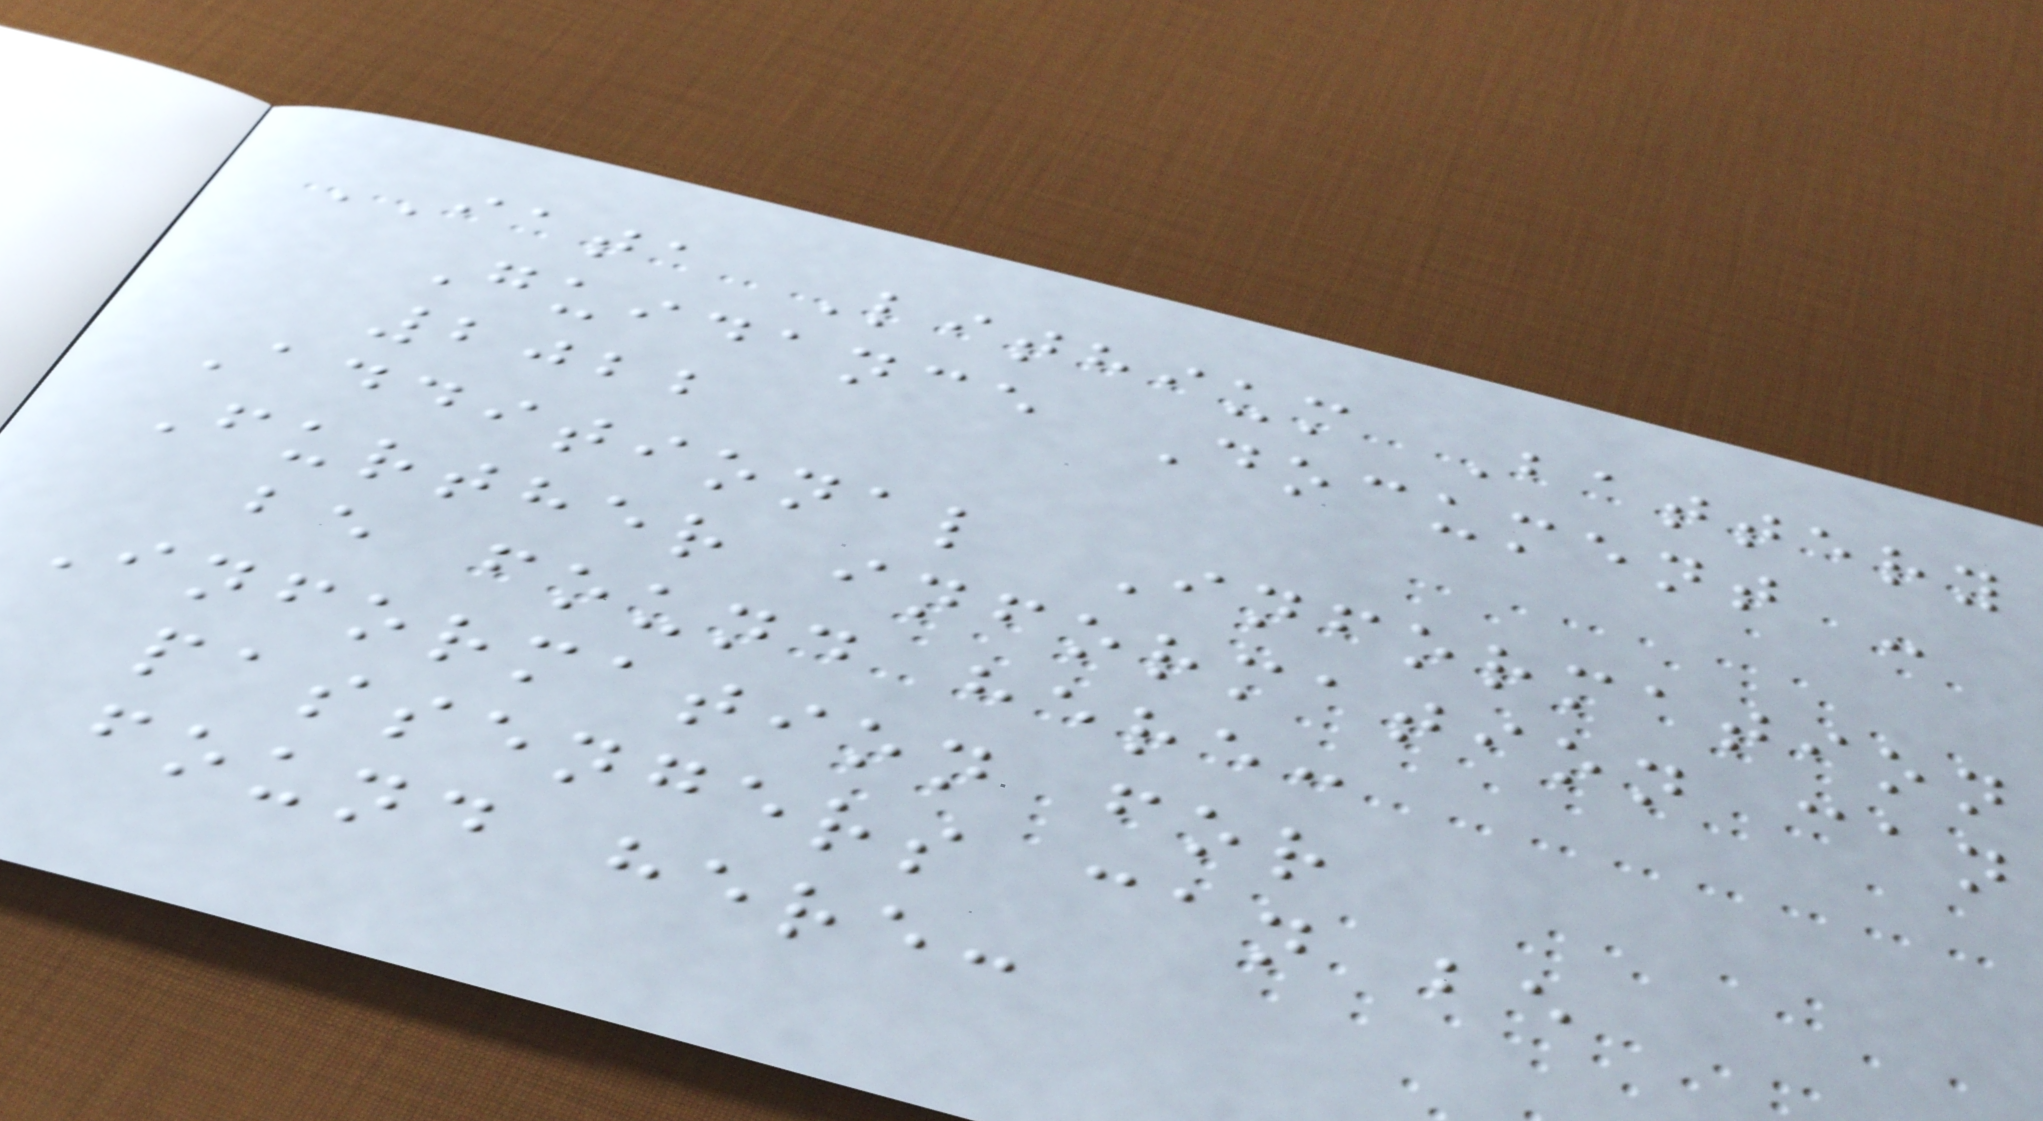IATA Lithium Battery
Guidance Document -
2022
Additional Information
Further information can
be found here:
Information for
passengers can be
found here:
